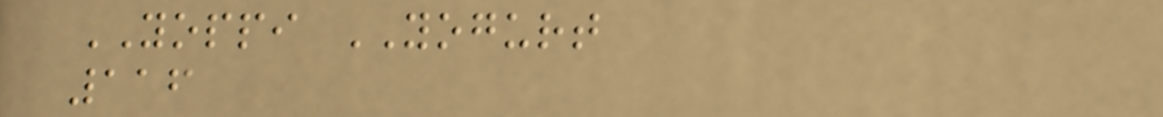YOPPI YOGURT
116
